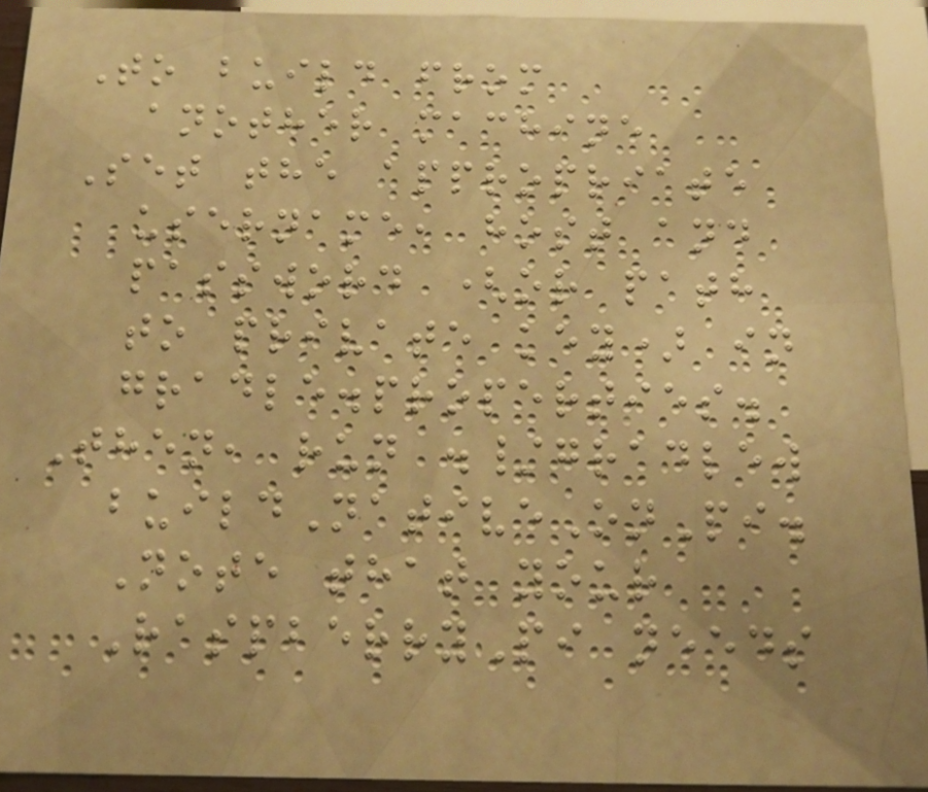To build from
another machine
Set the appropriate
username, host and
password (or path
to private key) in
gradle.properties.
Then, run ./gradlew
buildNativeOnPi.
Note that your
RaspberryPi needs
